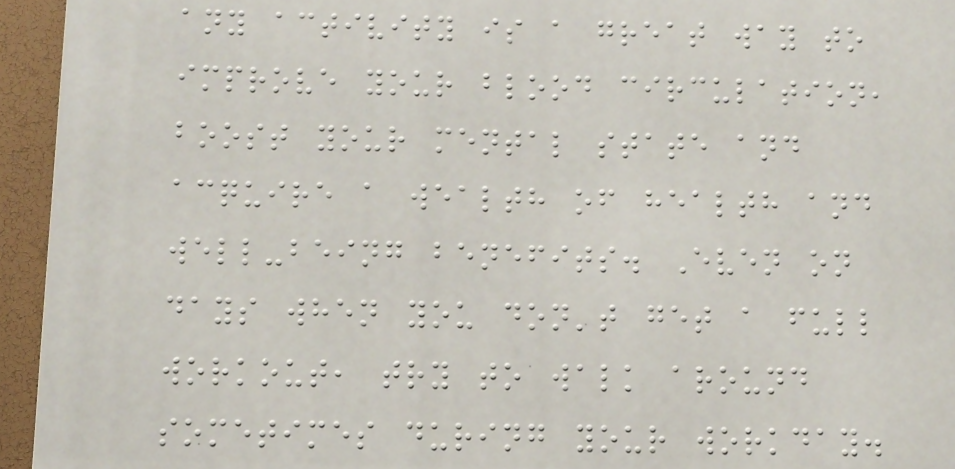any activity is a great way to
improve your blood circulation,
boost your mental state and
acquire a wealth of health and
well-being benefits. Even on
days when you don't get a full
workout, try to walk around
sometimes during your workday.
